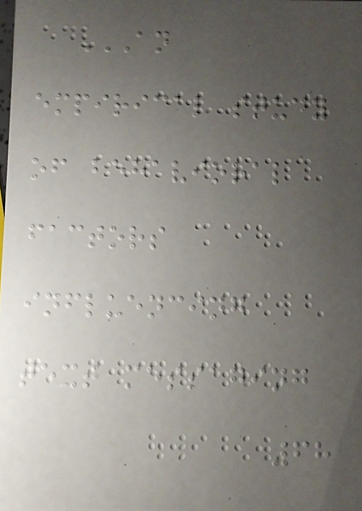AN
EMPIRICAL STUDY
OF BEHAVIORAL
FACTORS
INFLUENCING
TEXT MESSAGING
68
